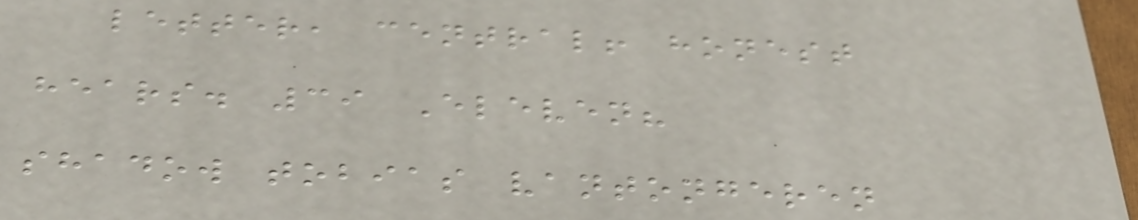letter, central! honest
hears. 39 Eleven?
shadow tobias vantongeren
